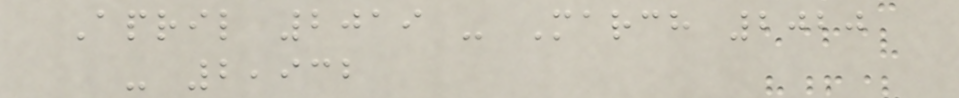April 2019 - March 2020
- 2,932
